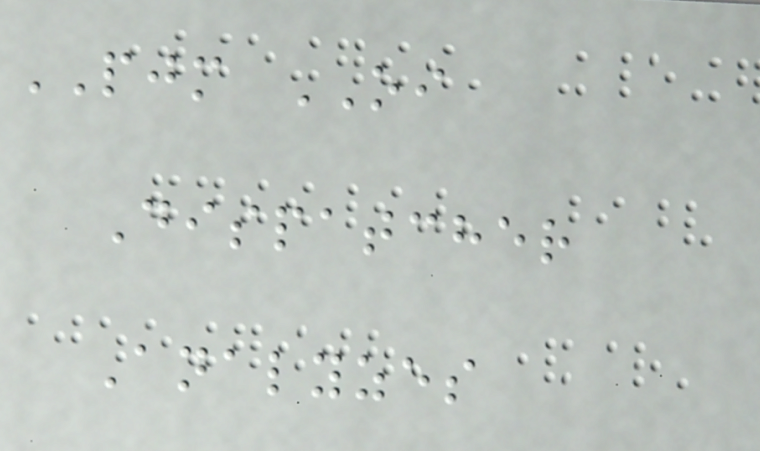PJM OI
Dispatcher
Analyzes
